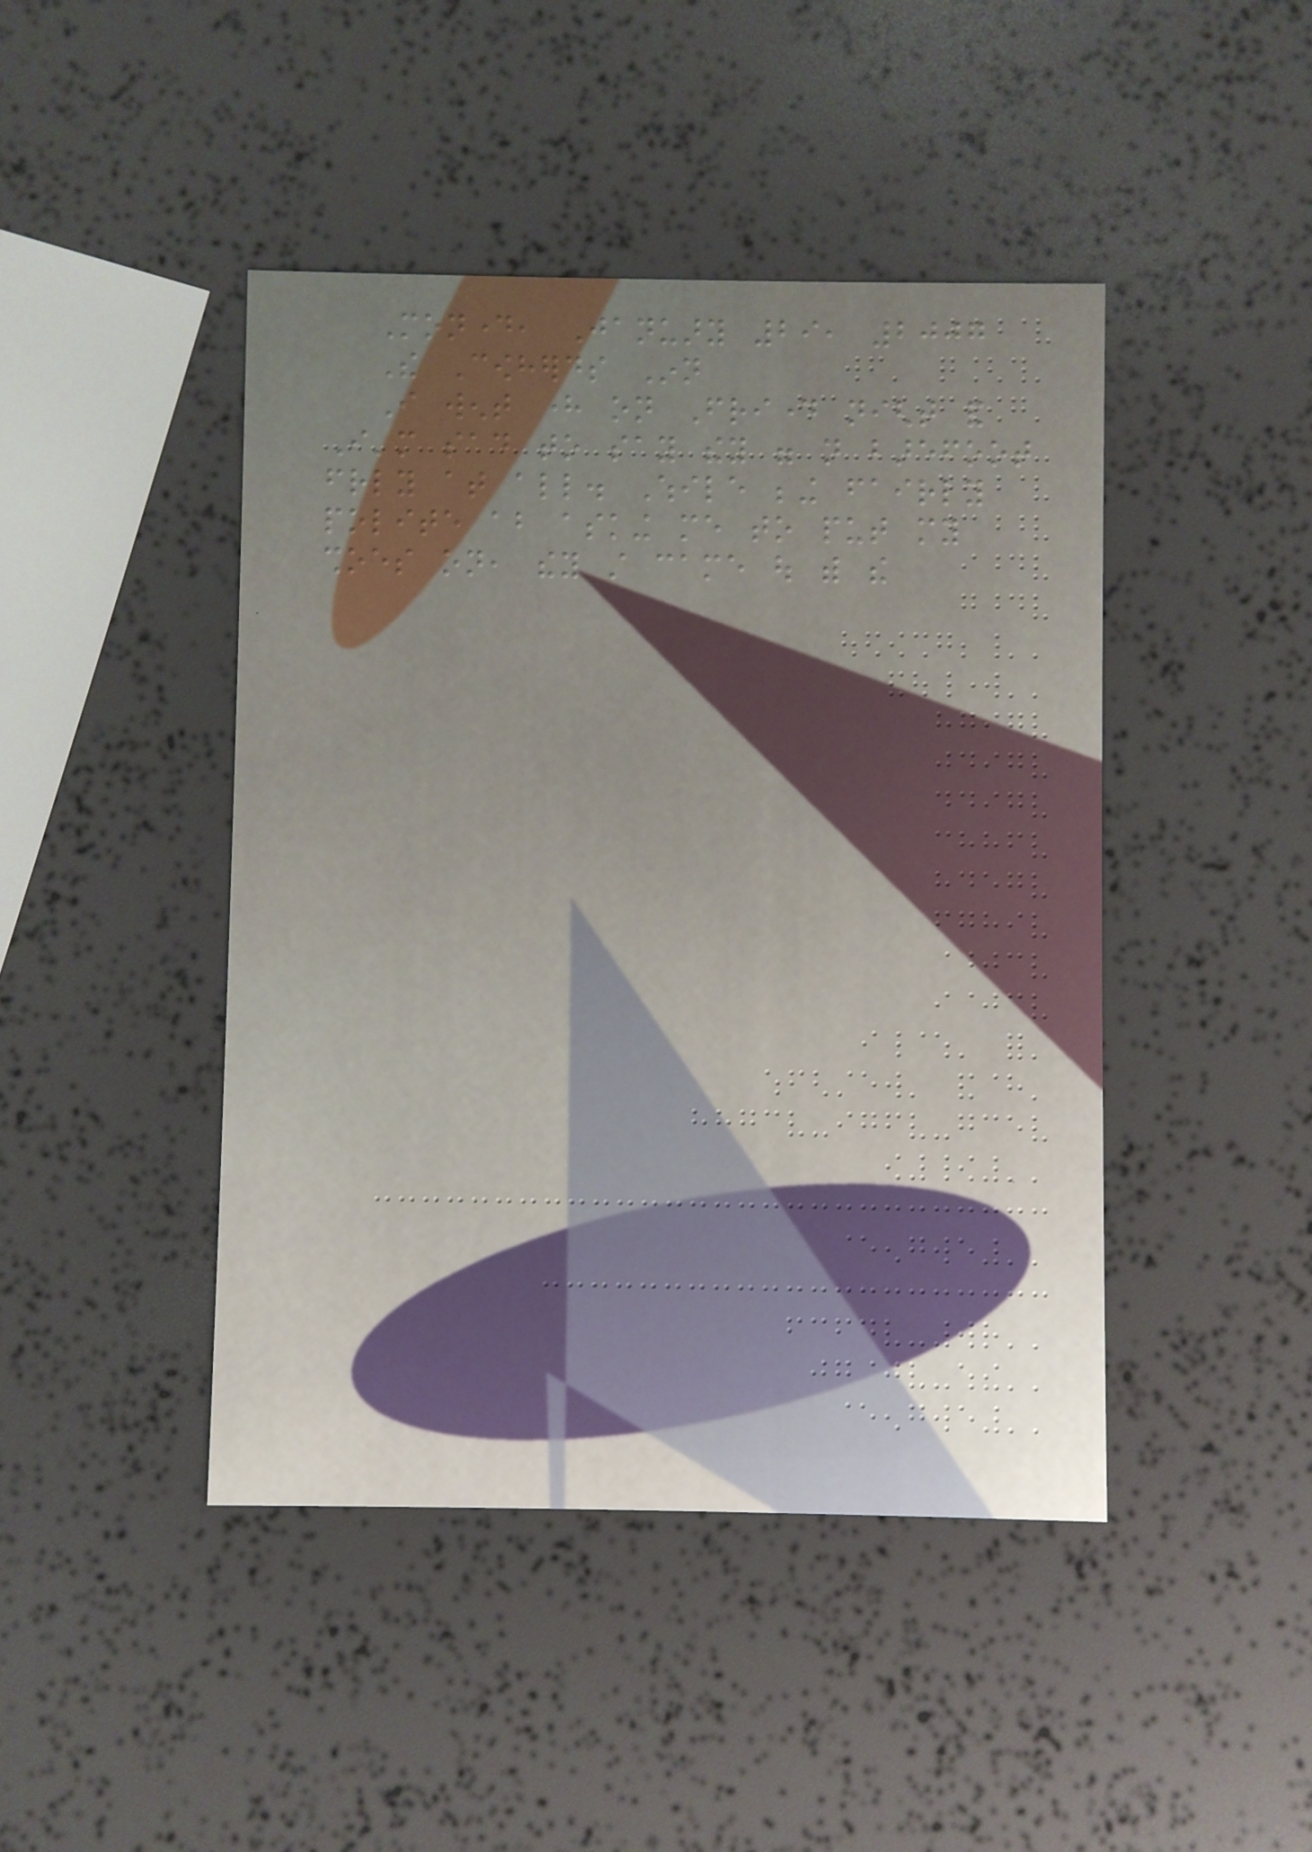Monday, January 29, 2007
The Cowherds Inn
I went here on Friday night and
I'm sad to say they were not barefoot
friendly at all. While being fairly
polite about asking me to put my
shoes on, they still came out with the
